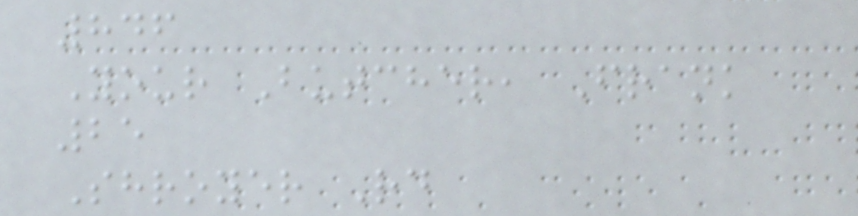846
Your Butcher, Frank
25
Shroyer Rd
